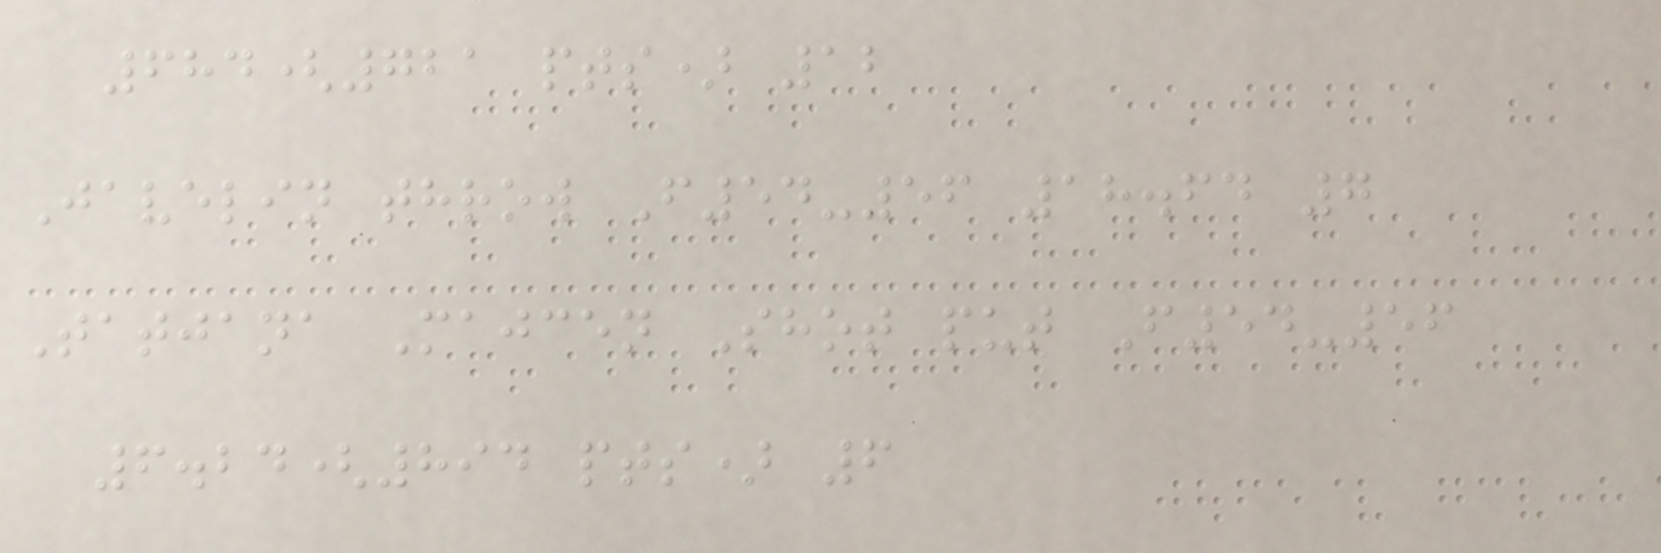684(721 pts) 12
Javelin throw F54-56 18.64 7
Tatjana Majcen Shot put F54-56
6.24(894 pts) 6
